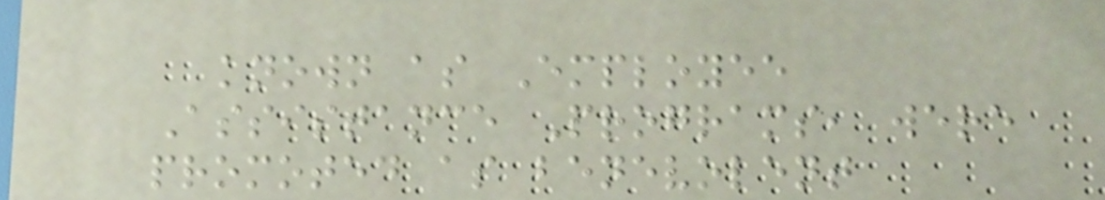known as Employee
Assistance Programs, were
promoted as benevolent
